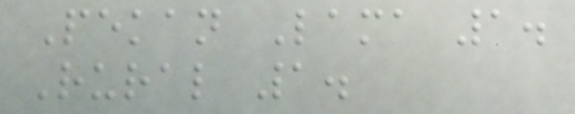Pekan Lama 1.
Rural 1.
